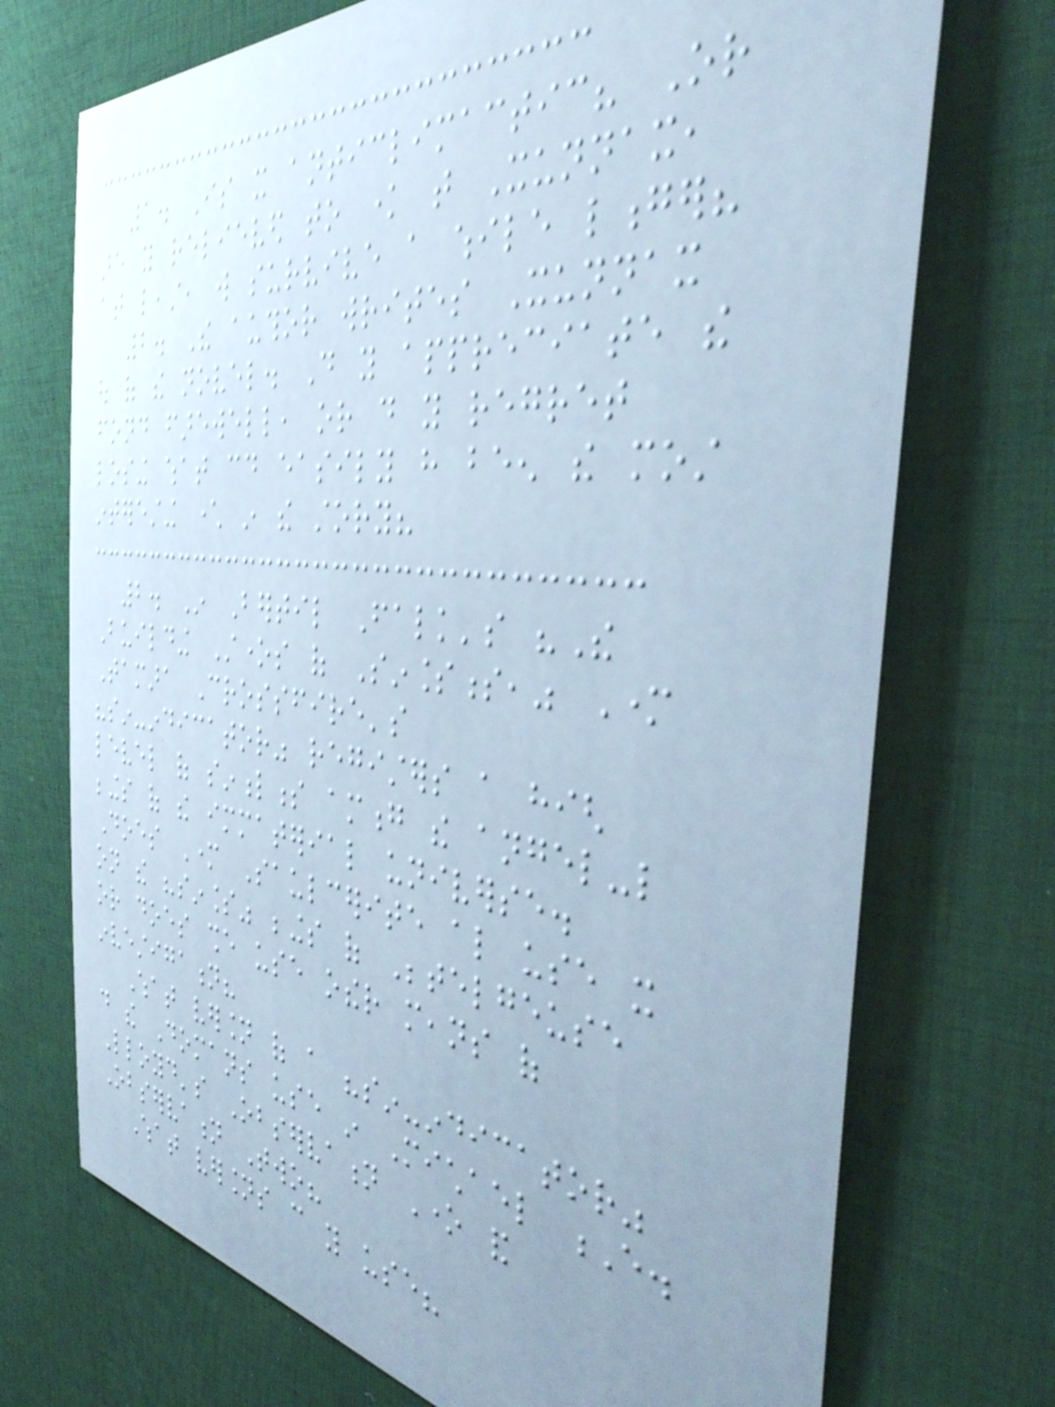1. Is it anticlimactic? Or
are you relieved to know that Xunnax,
at least, will survive a while longer?
2. The author writes Xunnax
out of the novel. Do you appreciate the
fond farewell, or do you regret
losing what could easily have been the most
interesting character in the story?
2. In Bertil Falk's "The
Building Stones of Sinlessness," Mother
Tamara Crossfire's
"sin-indicator" registers a high
level of sinfulness among the angel-like
beings of the immaterial universe.
Does Mother Saulcerite also use it
on the "sinless" beings of Betelgeuse
or does she use other means of
investigation?
What version of a "sin-indicator"
do the Domans use in Michael E.
Lloyd's Observation One and
Observation Two?
What versions can you use?
